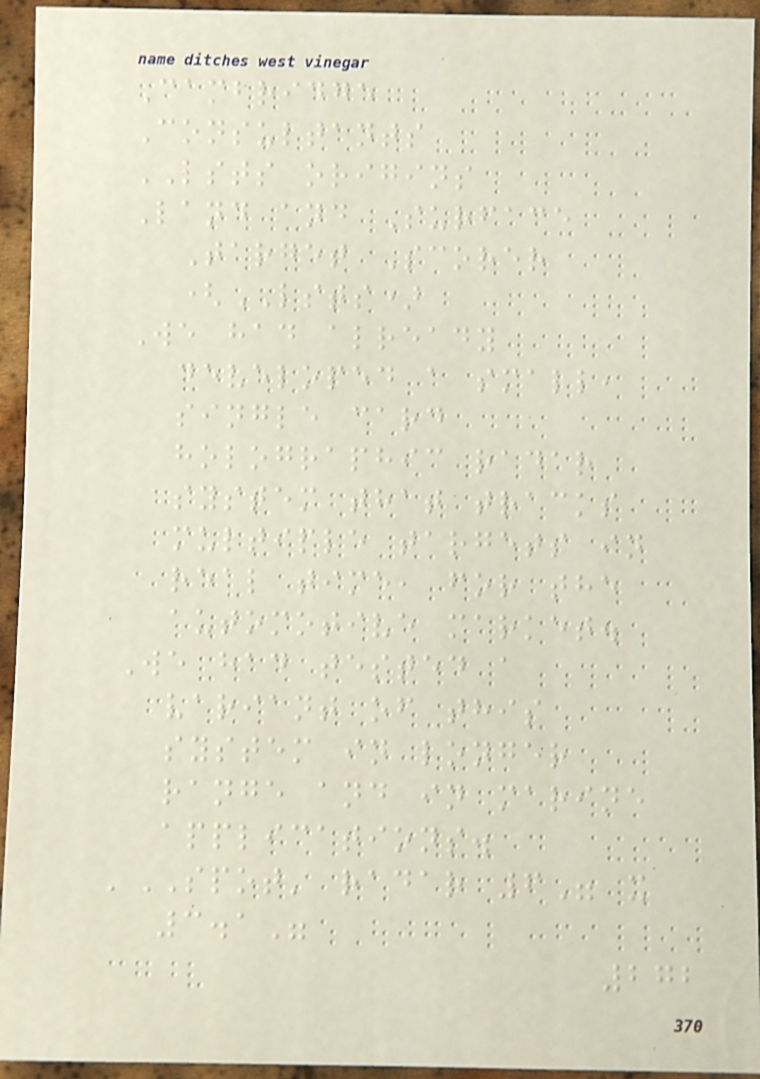Cambridge
Consultants
LSTS origins
Land and Surface
Target Scorer
(LSTS)
We had already
developed a small,
single card
holographic radar
system that tracks
multiple targets in
real time, for the
automotive market.
We had tested a
variant of this
system in longer
range and in marine
applications.
'SPOT' radar 6" x
3.1"
272
